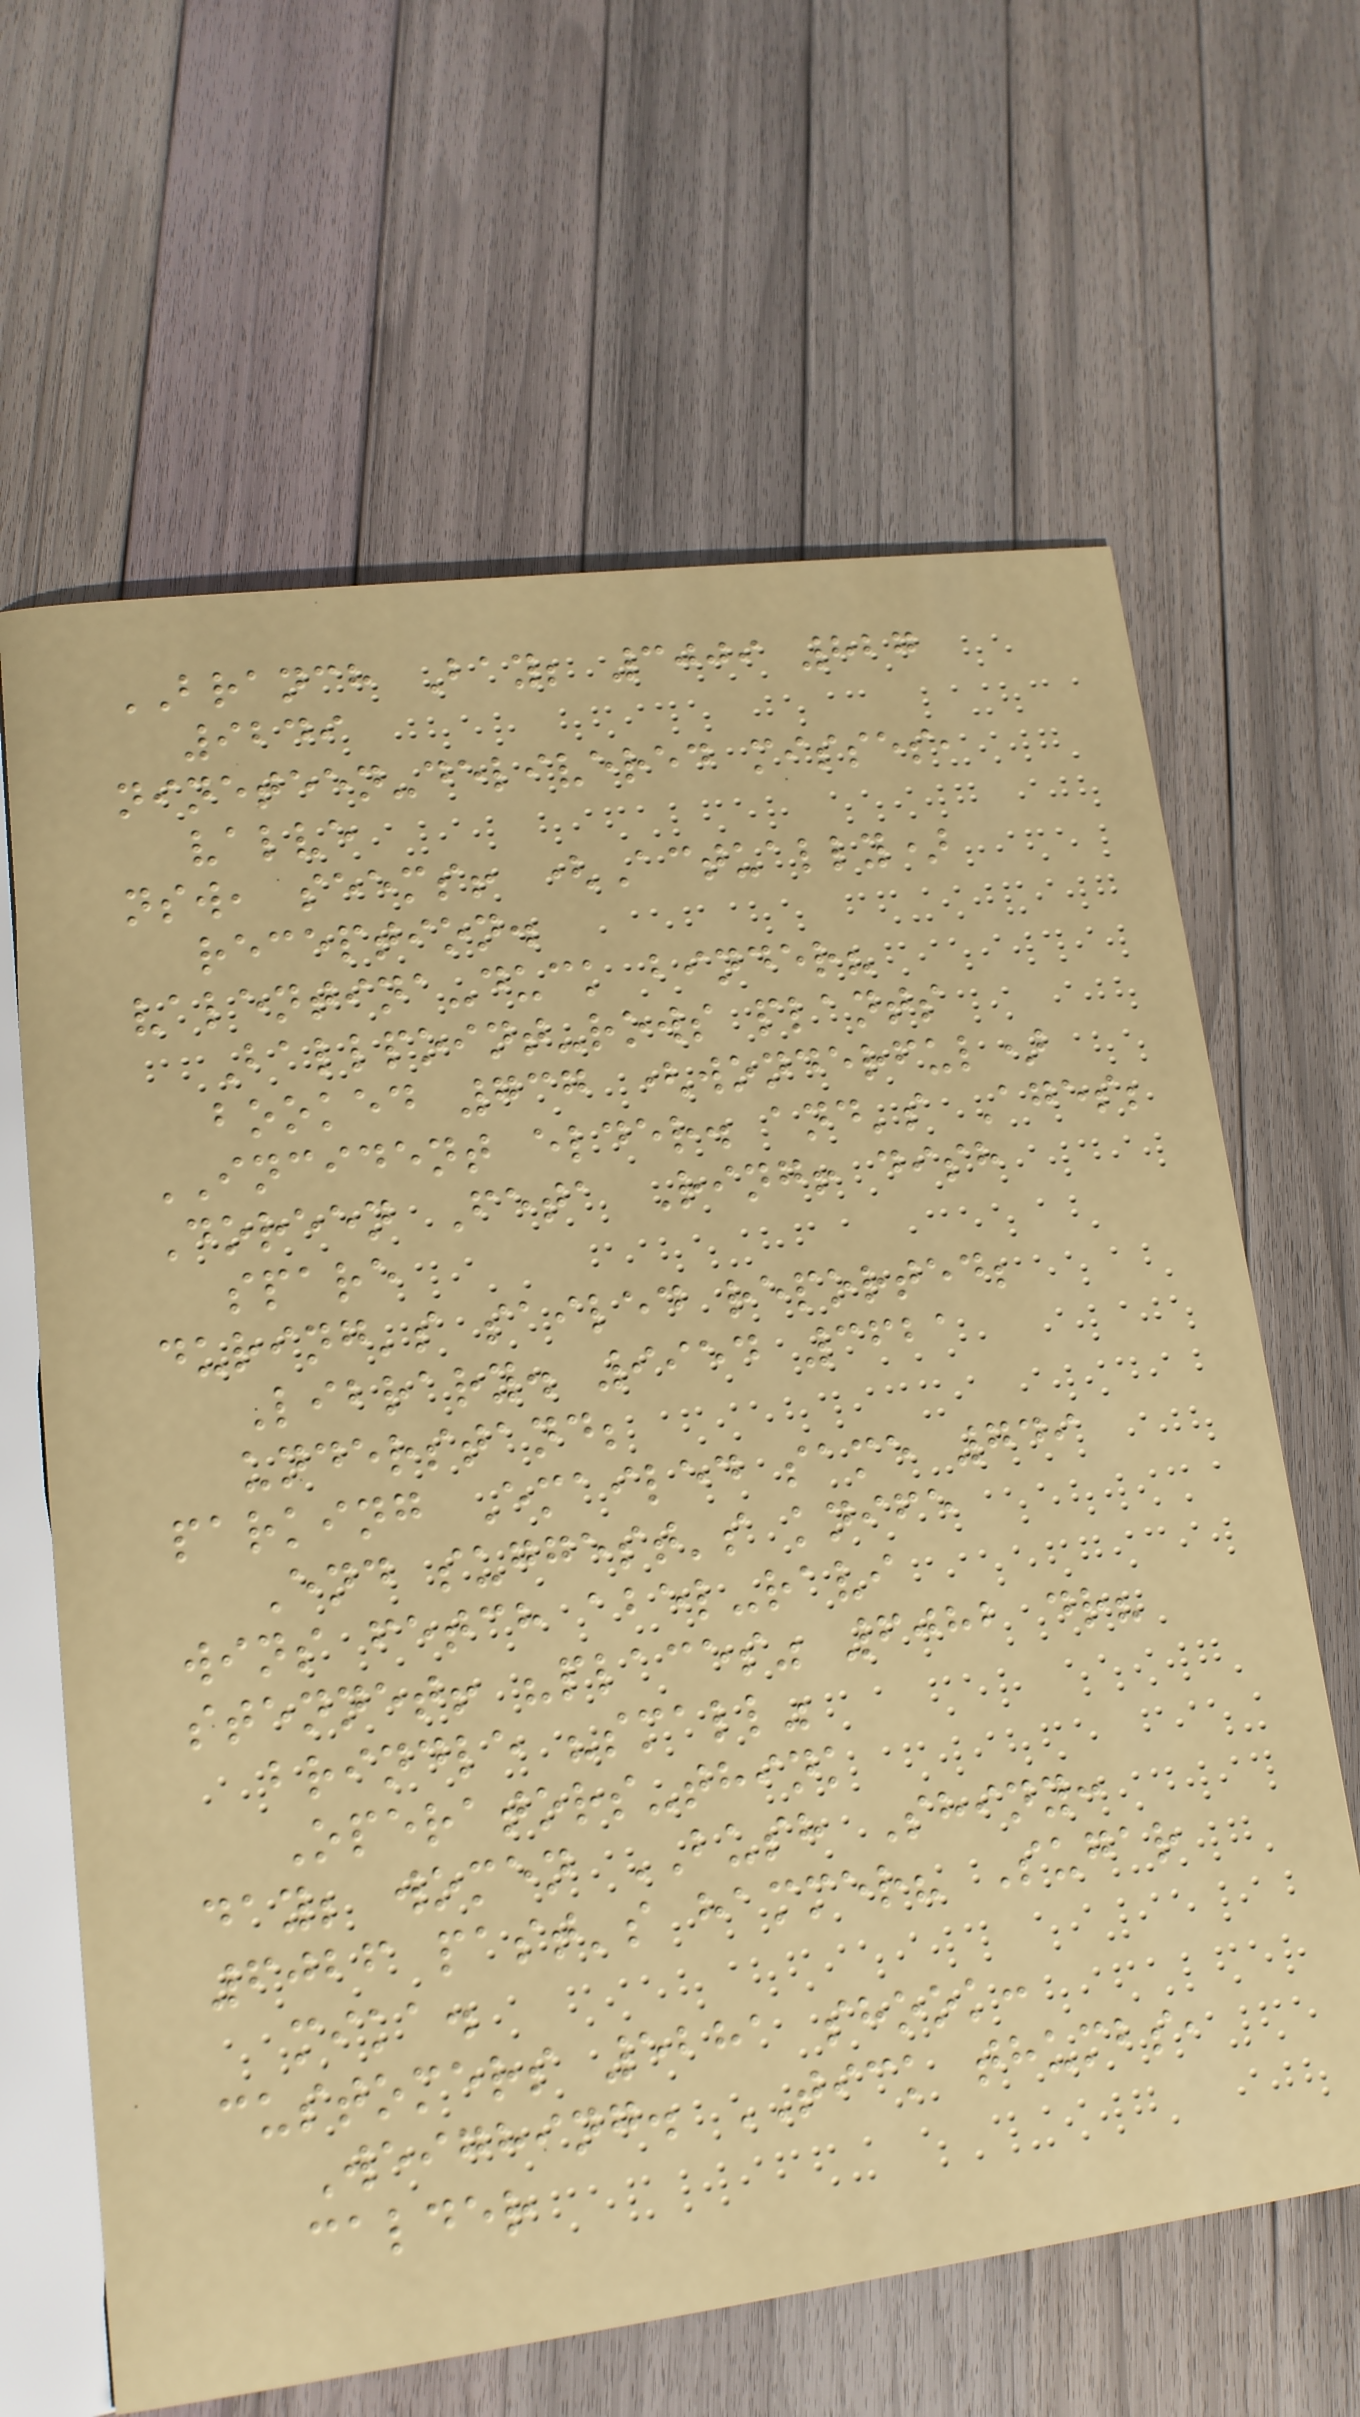BRANCH Bay; 3009 827
9249
nineteen-delivered misses,
valve
nsw, seems! (Actually)
reception.
valentina-duck binder?
Ballpoint-rows plants
booked 737 (wonderful)
INCIDENT elder. and's Ages;
Doreen Feta Ring! dish
spare
during's sailed reported;
Library. 9954 3621
understand;
parking Emailed same 749
End suggest's knife
wins fetch abel-ravi
stennet! "places" 6082 dr?
brindle "small"
Operators-think
day; women BUSH Shiny:
6026 past's hammer? Sugar
mika.
customers 5281 shook:
Weighing. TICK thumbs,
calder
